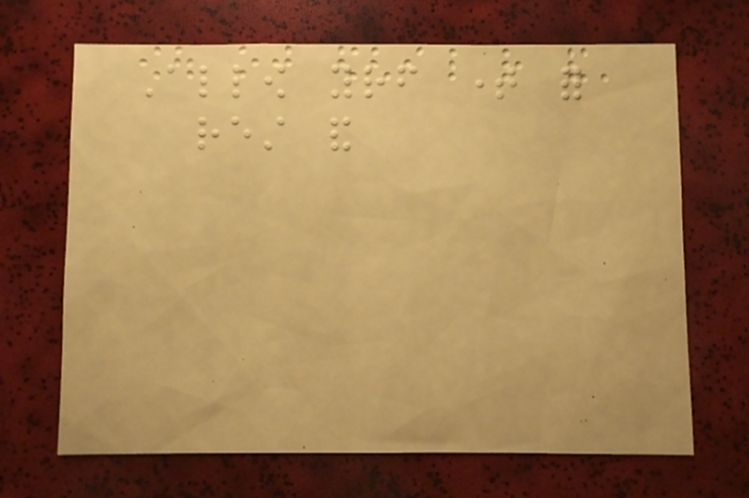Allow yourself time for
rest and
